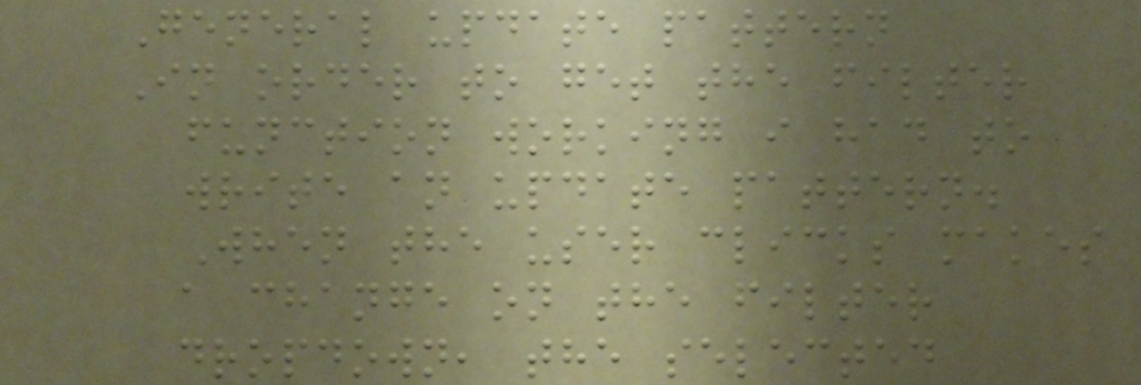General update pattern
In order to get the filter
function working i had to
write an update pattern.
When the user clicks makes
a change on the filter
dropdown, the selected
